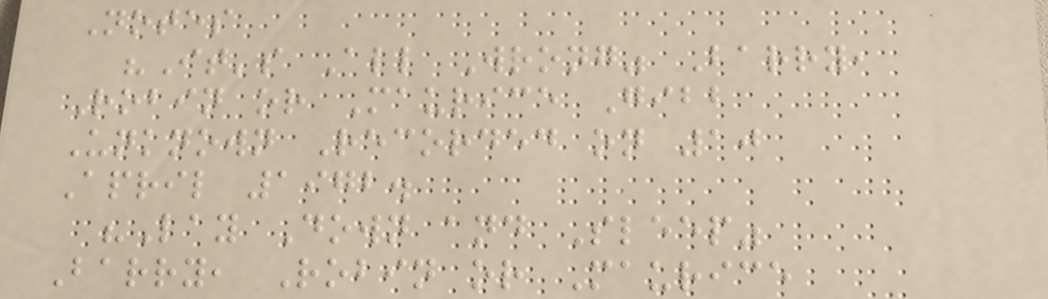Notes
"It's All Wrong" Barry,
Robin or Maurice Gibb
Unknown Recorded on 10
April 1972.
"Lay Down and Sleep"
Barry, Robin or Maurice
